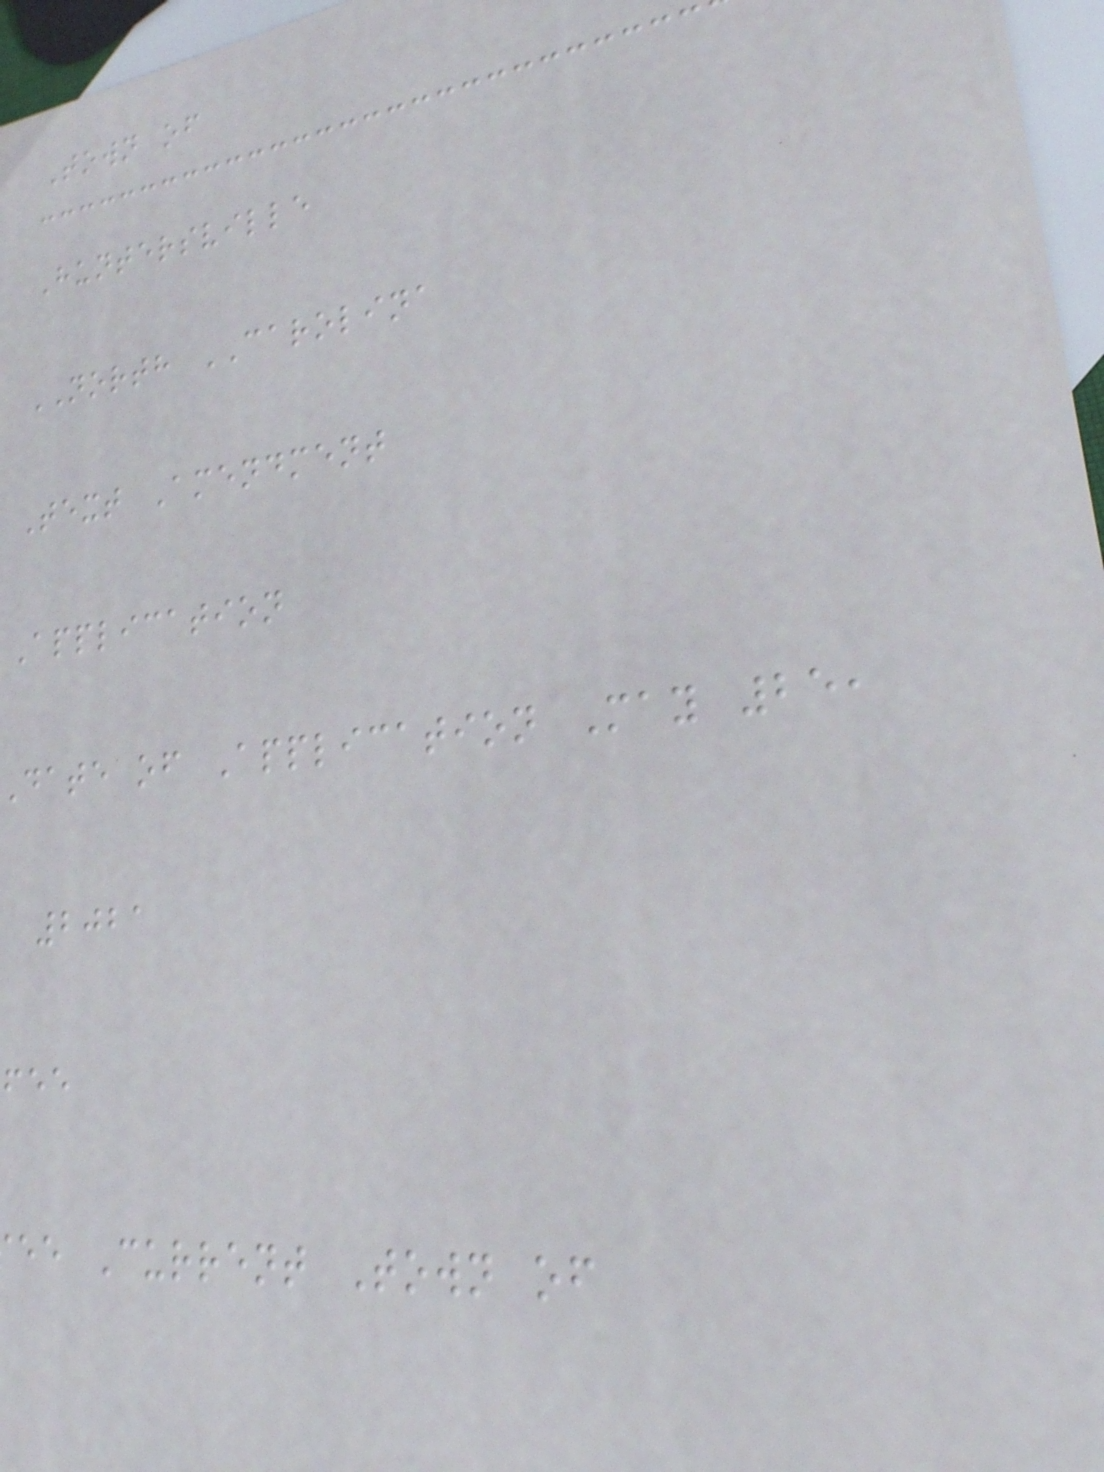Town of
Huntersville
NORTH CAROLINA
Text Amendment
Application
Date of Application May 25,
2021
ee Current Town of
